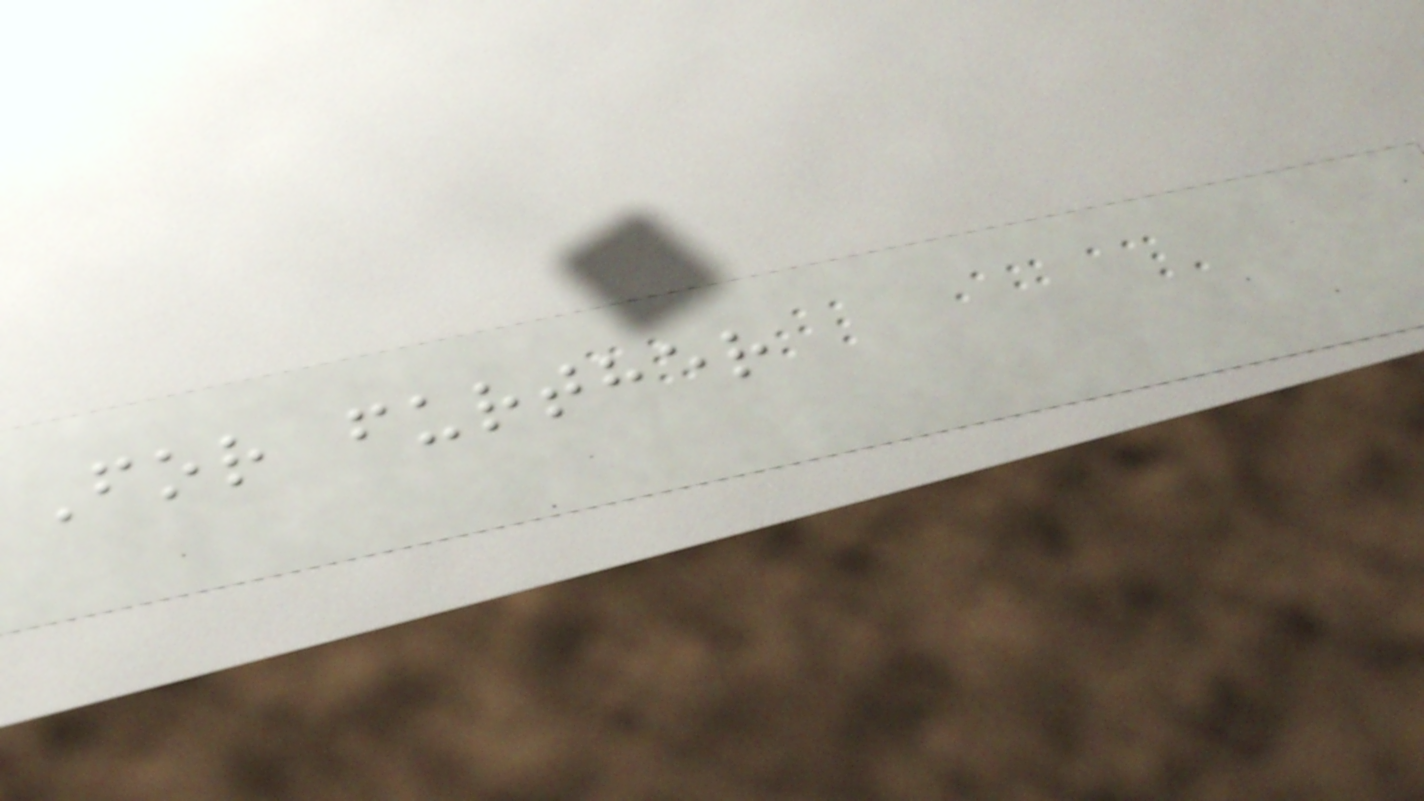For further
